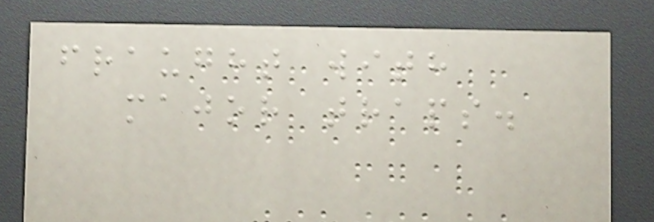fraught with
major traps.
